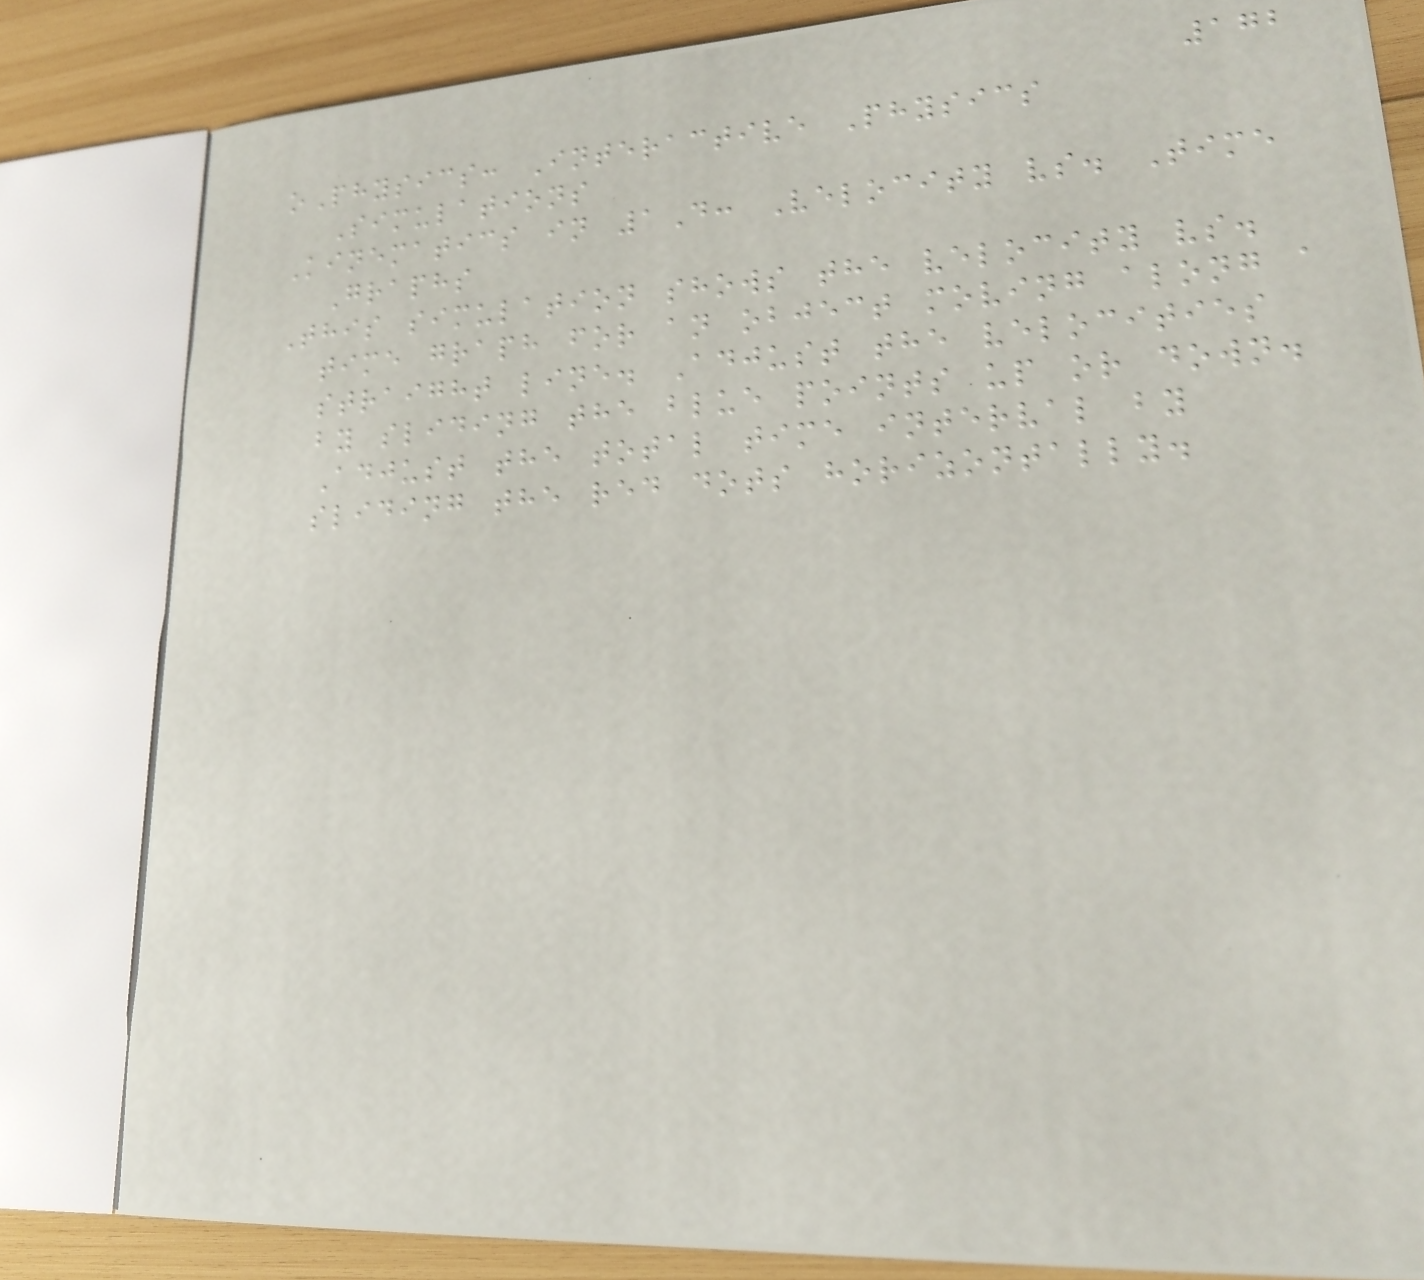172
oPhysics: Interactive Physics
Simulations
Kinematics in 1D: Velocity vs. Time
Graphs
This simulation shows the velocity vs.
time graph for an object moving along a
straight line. Adjust the velocities
by sliding the blue points up or down.
Adjust the total time interval by
sliding the red dots horizontally.
